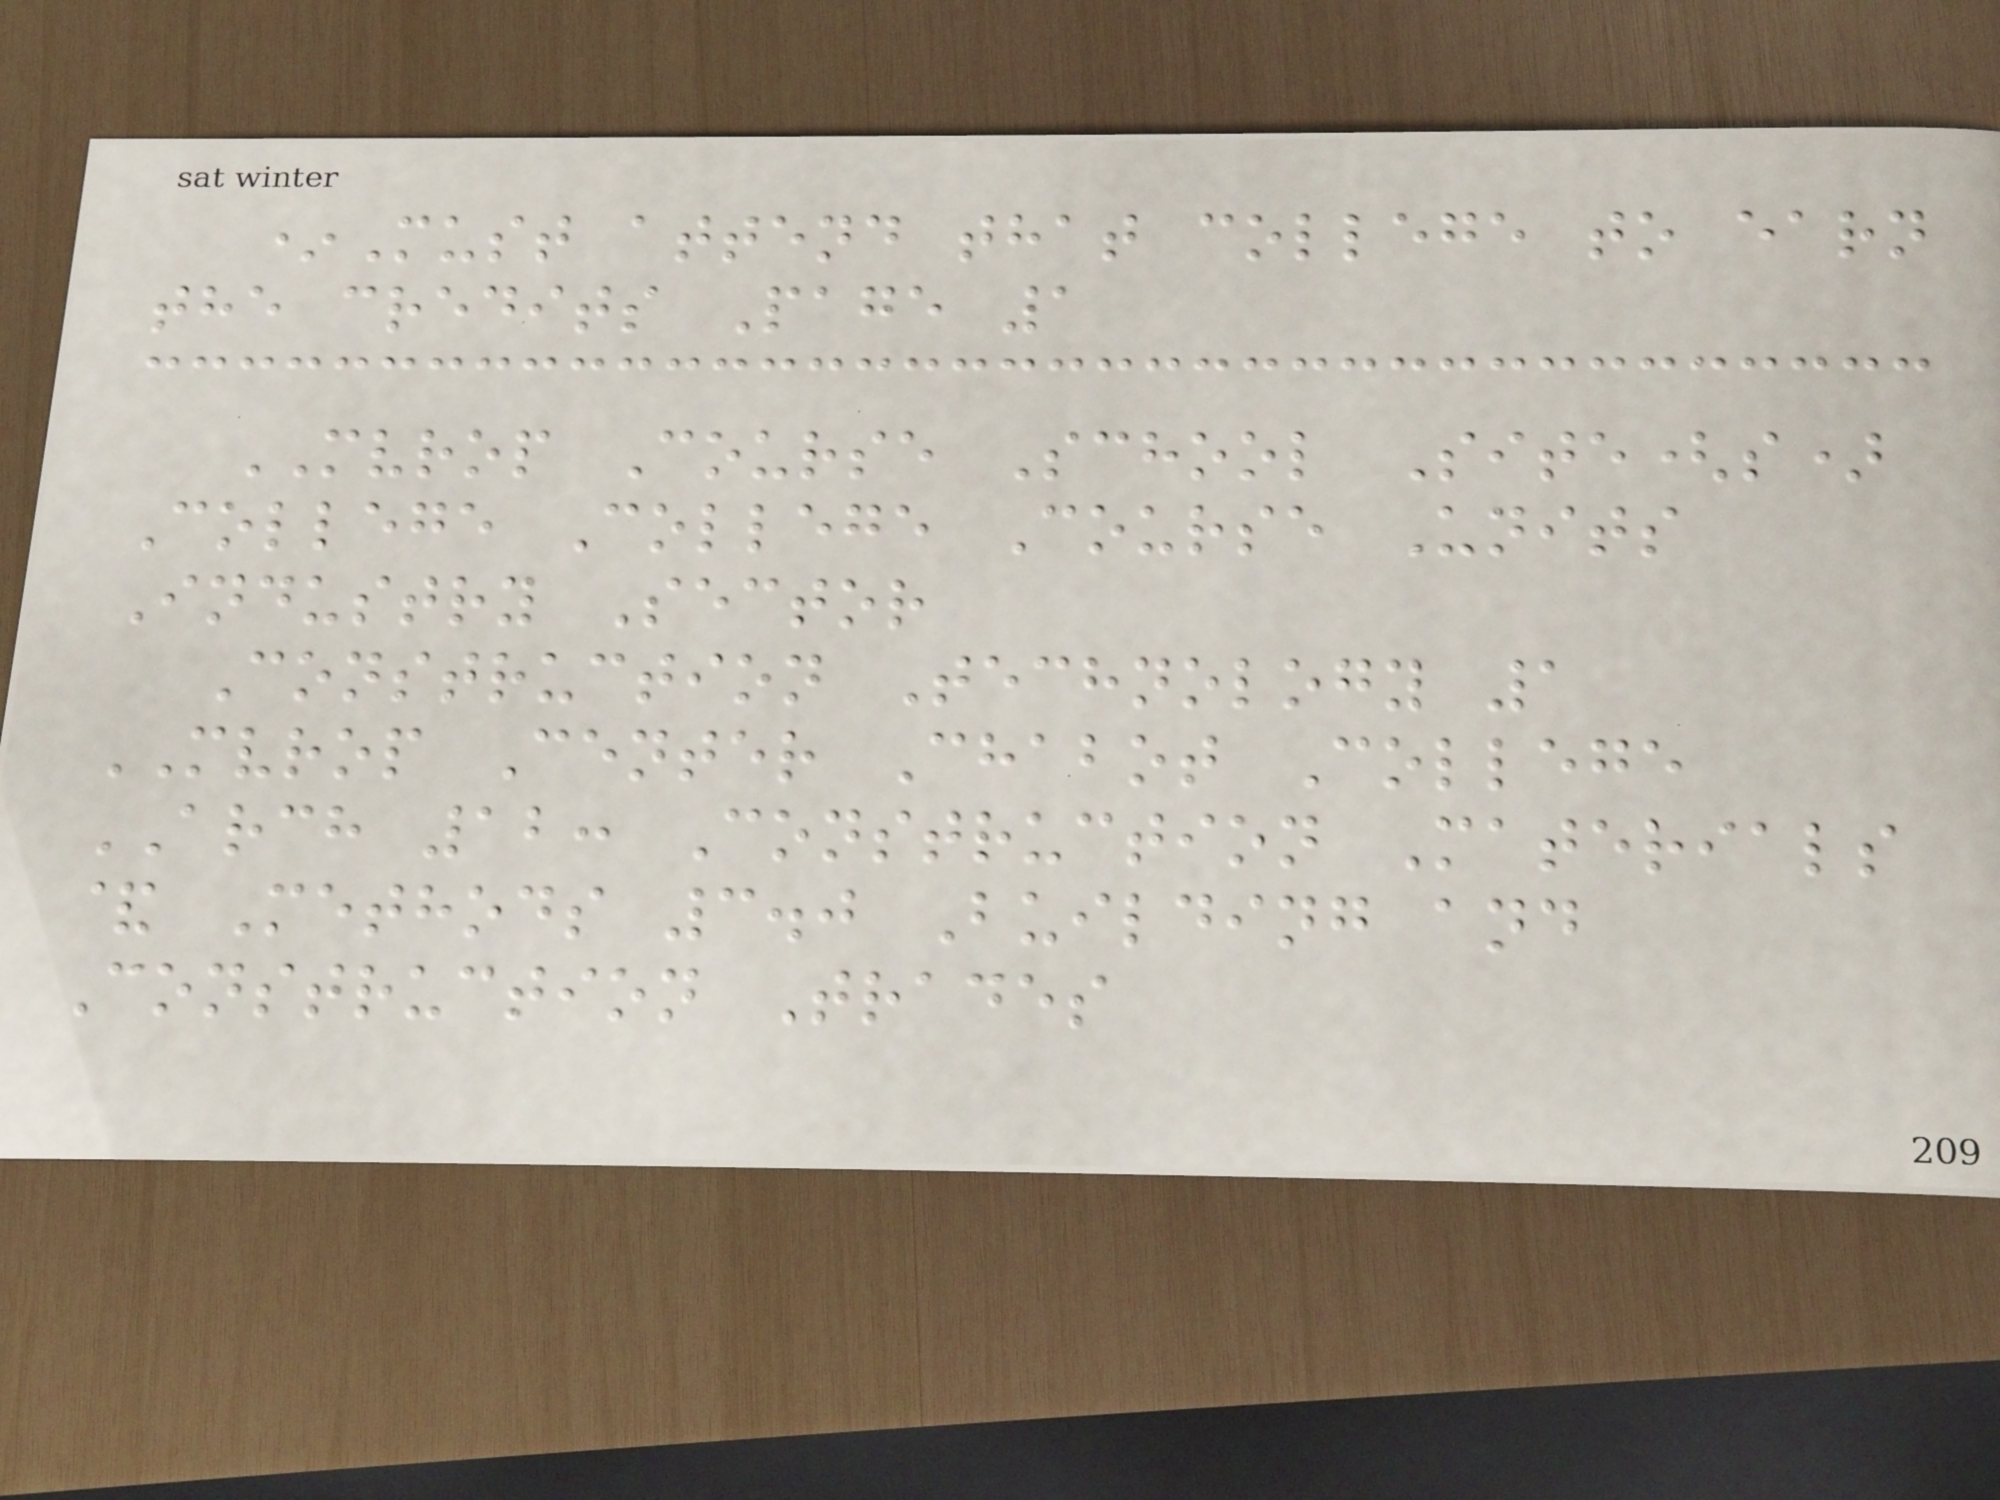*Must attend that college to earn
the credits Page 1
MVROP Course School Site(s)
College College Course Units
Industry Sector
Construction Technology 1
MVROP Center Chabot College
ARCH 12: Construction Materials
& Methods 3.0 Building and
Construction Trades
